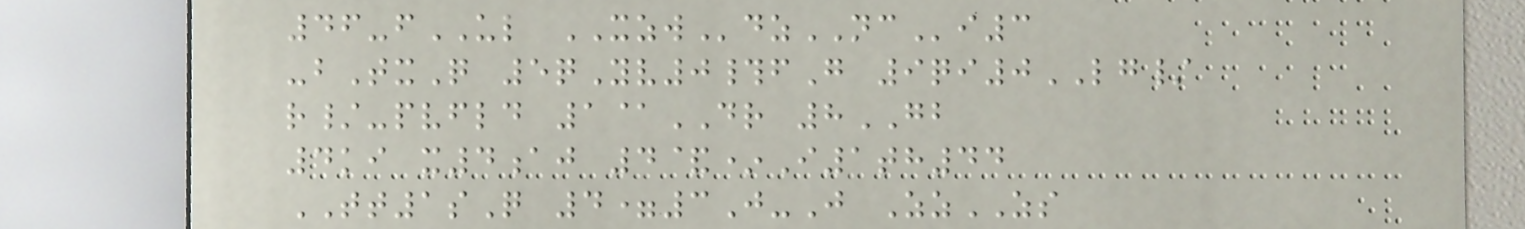46-fUL XZWdzNCi3
-bTxQ 5qYv0#fG 9qi0LG/
r/-pvfld 1@DR 8GB
4ki x4aj 4&*I1th44
TT1sQ 4=3J-J ZzZS
